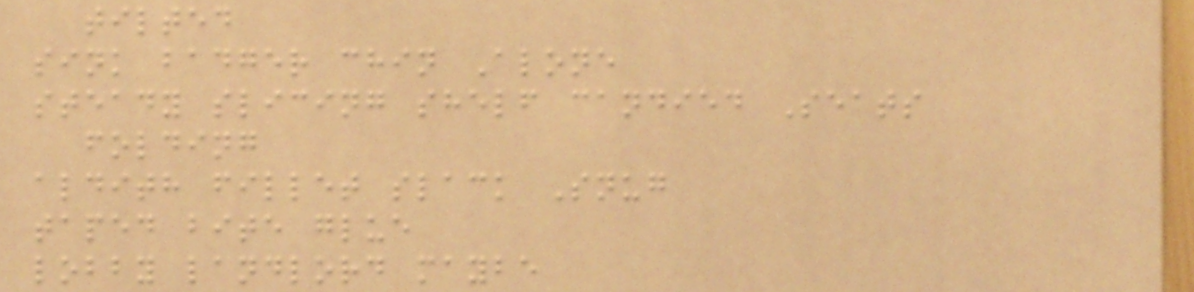tilted
sink badger chin Alone
steady slicing shelf candied Seats
folding
aldith fillet slack Snug
taped bite glue
lobby landlord maybe
